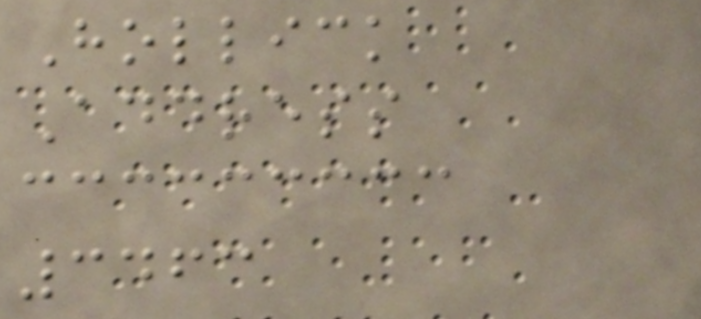Hollick
Address
3463
